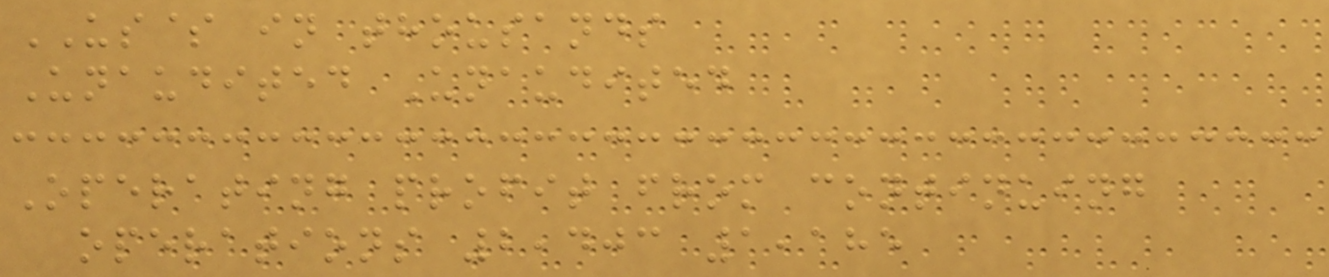US$ in thousands
Unaudited Unaudited
Operating profit from continuing
operations 2,403 1,185
